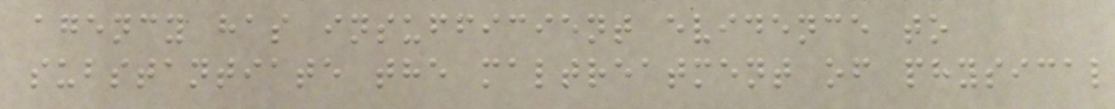agency has insufficient evidence to
substantiate the maltreatment of physical
